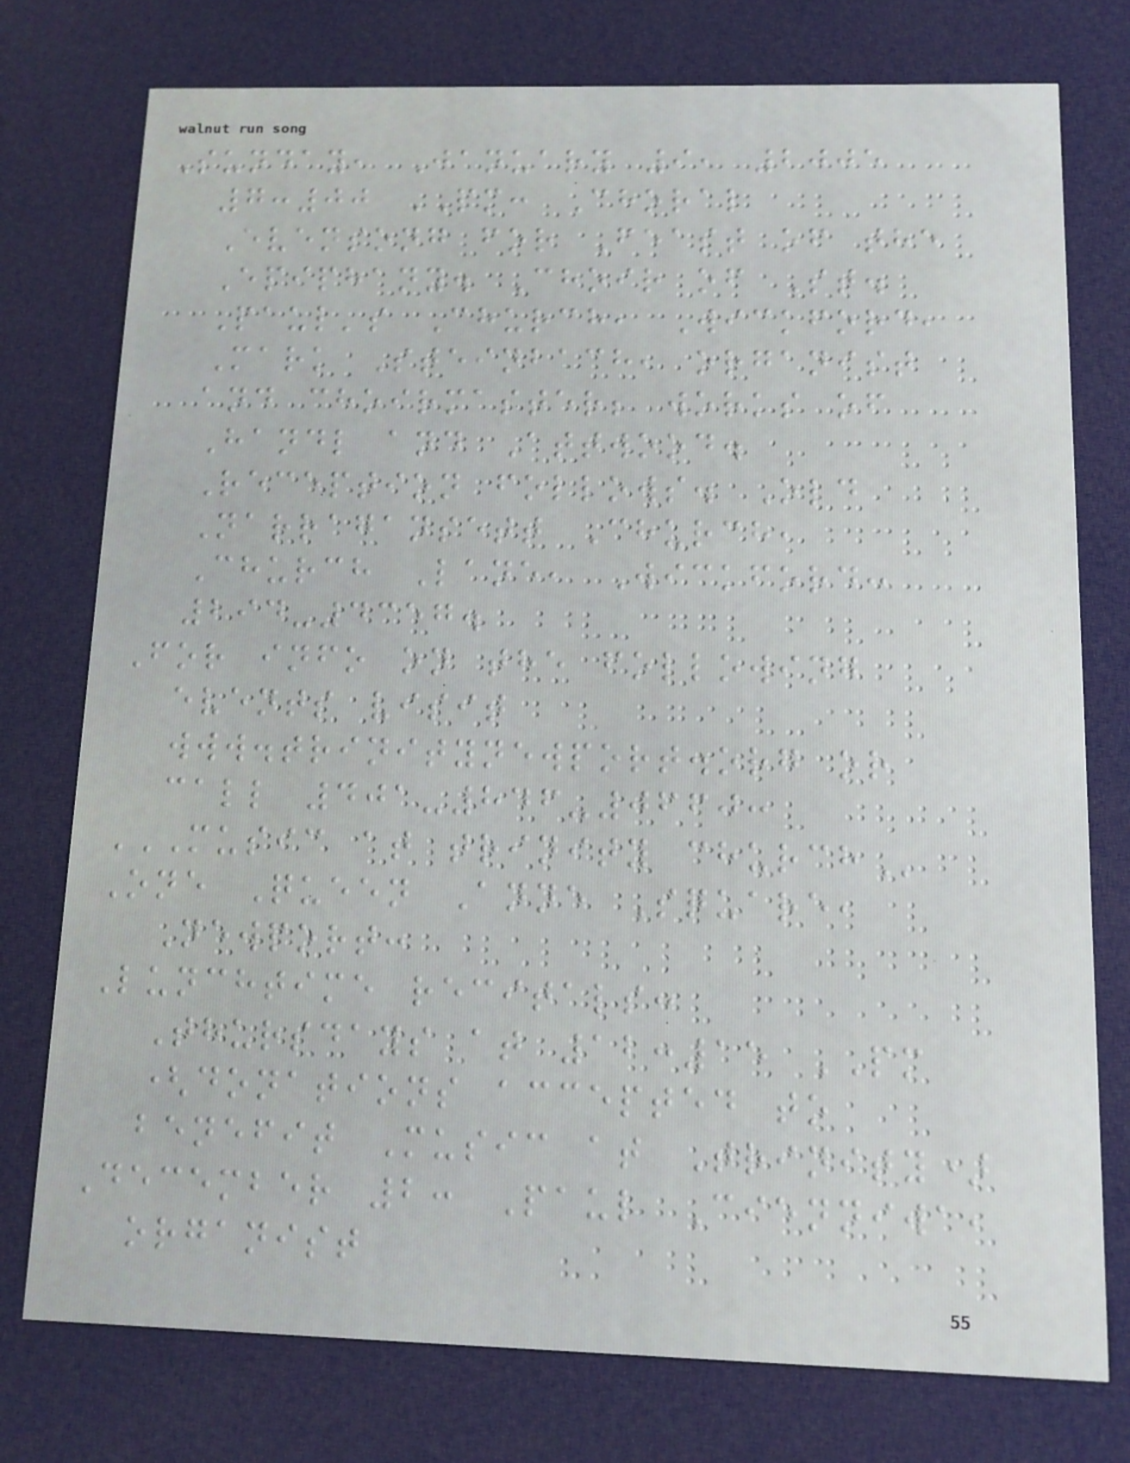Sunday, January 9, 2005
7:00 PM: Choral
Evensong for Feast of the
Epiphany. Choir of St.
Paul's Church, Wickford,
Mark Steinbach, organist
and choirmaster; works of
Handl and Attwood.
Reception follows. Old
Narragansett Church,
Church Lane, Wickford:
294-4357.
For info on the following
events visit
www.trinitynewport.org or
call 401-846-0660:
MUSIC AT TRINITY CHURCH
One Queen Anne Square,
Newport:
Lunchtime recitals:
Thursdays at 12:15 PM
(donations accepted to
benefit Music at Trinity)
December 2: Paul Cienniwa,
organist
